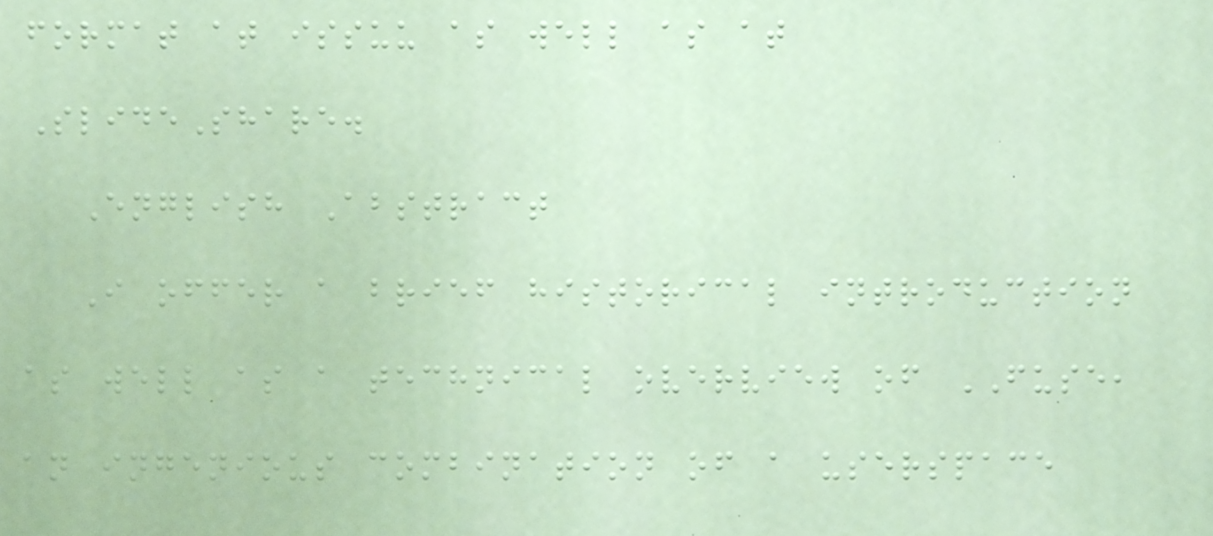format at issuu as well as at
SlideShare.
English Abstract
I offer a brief historical introduction
as well as a technical overview of FUSE,
an ingenious combination of a userspace
